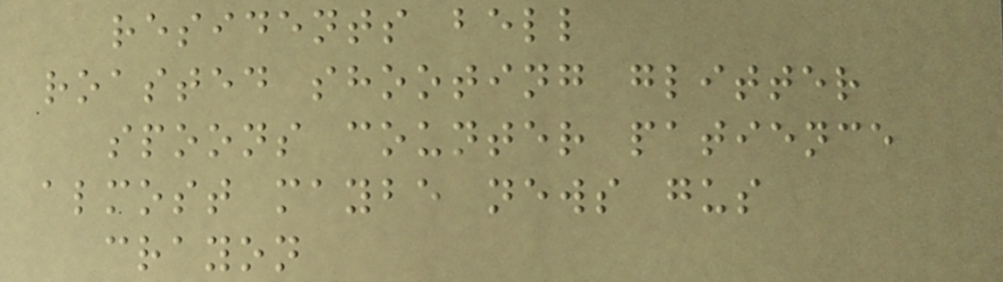residents bell
roasted shooting glitter
spoons counter patience
almost maybe news gus
crayon
